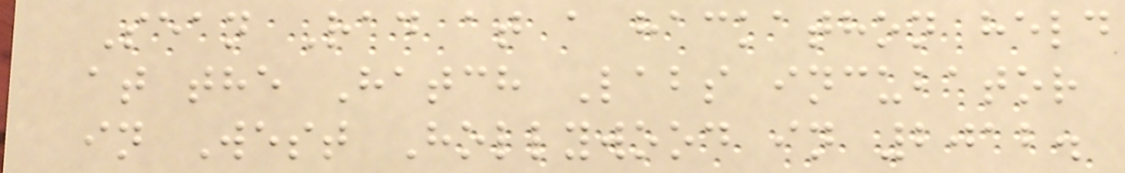Sean Rad at a hackathon held
at the Hatch Labs incubator
in West Hollywood in 2012.
